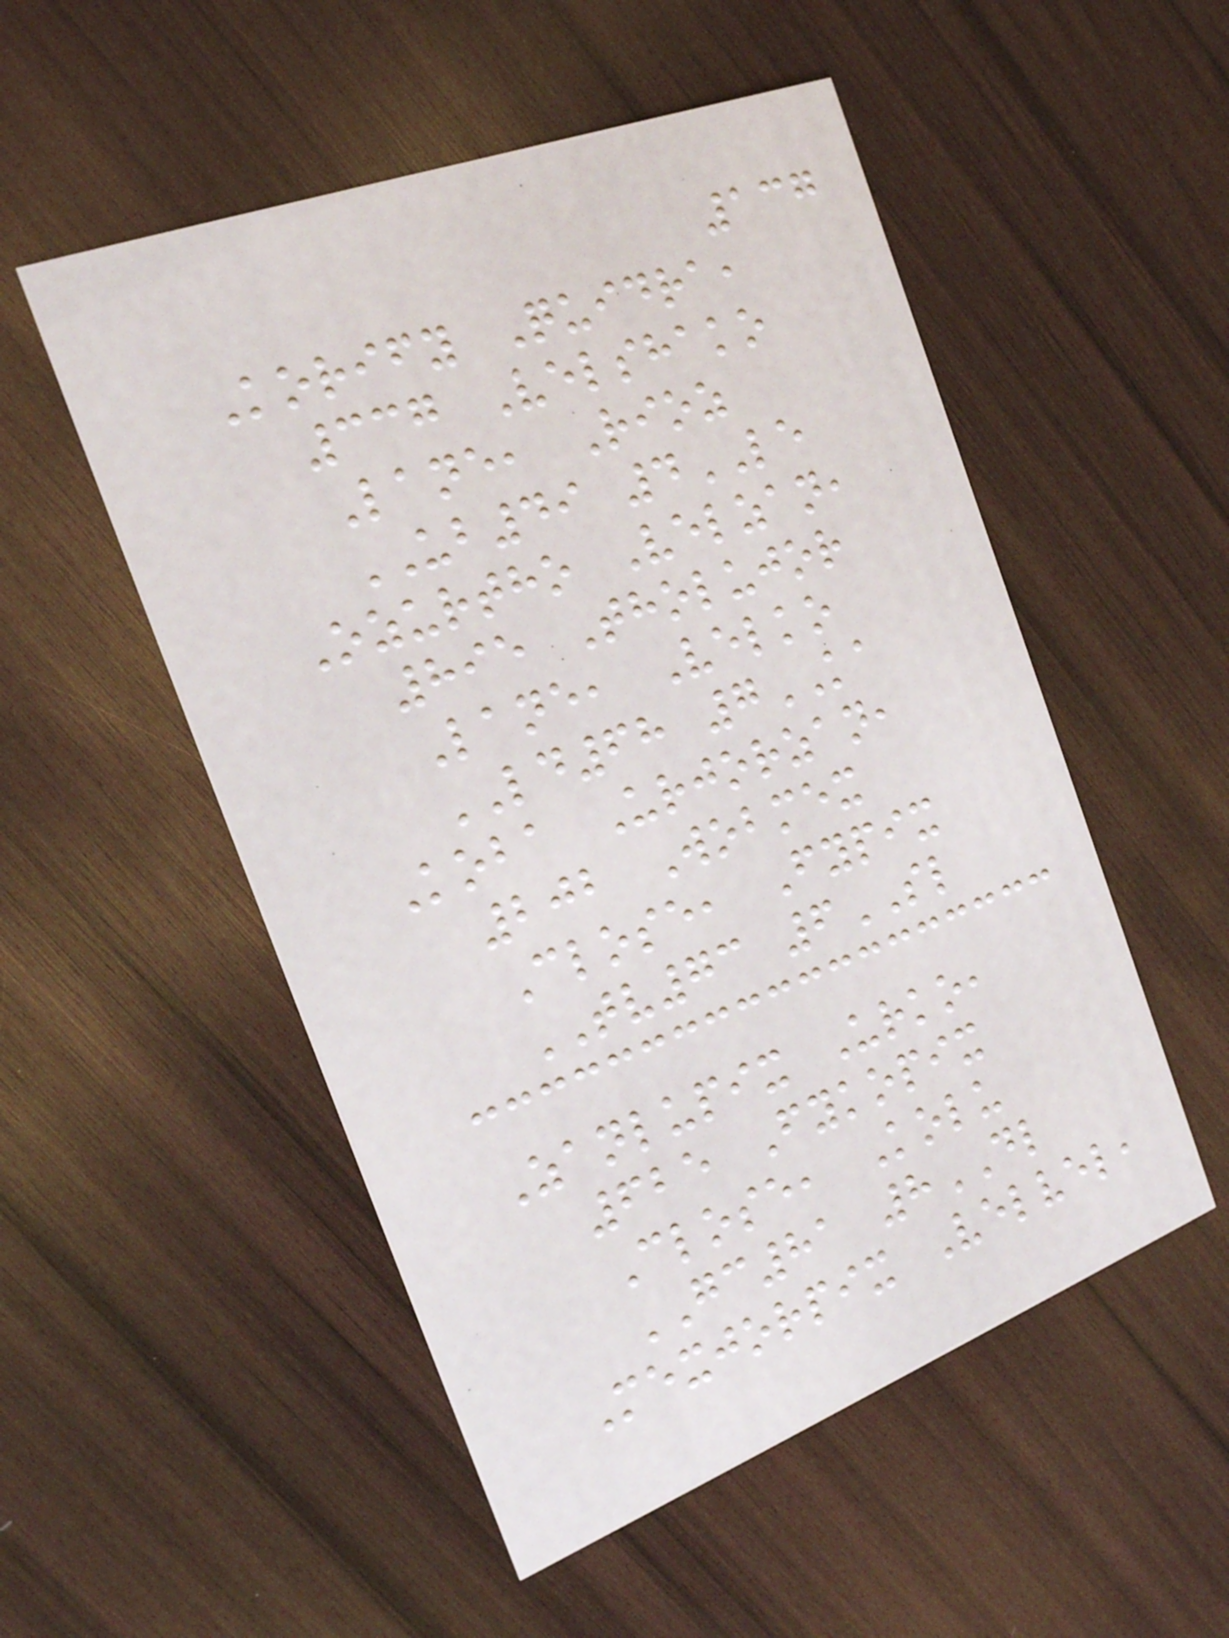137
Korify Quidra,
337 Velshako
Lane, Rioz
UB49 4LE
Ozurtho Velzan,
895 Tholujor
Lane, Velko
LD68 7KA
Koba Urjorzan,
202 Wobmex
Close, Fypix
TV73 6SL
Zanlupix Urko,
625 Fykopix
Close, Kolu
GC81 8DL
Mexjorpix Velvel,
